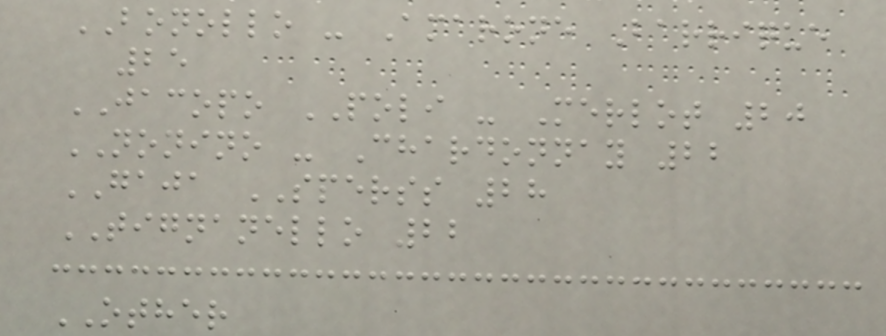BONOLLO - Amarone Barrique
25
JACOPO POLI - Merlot 20
NONINO - Chardonnay 22
GAJA SPERSS 28
TIGNANELLO 22
OTHER
